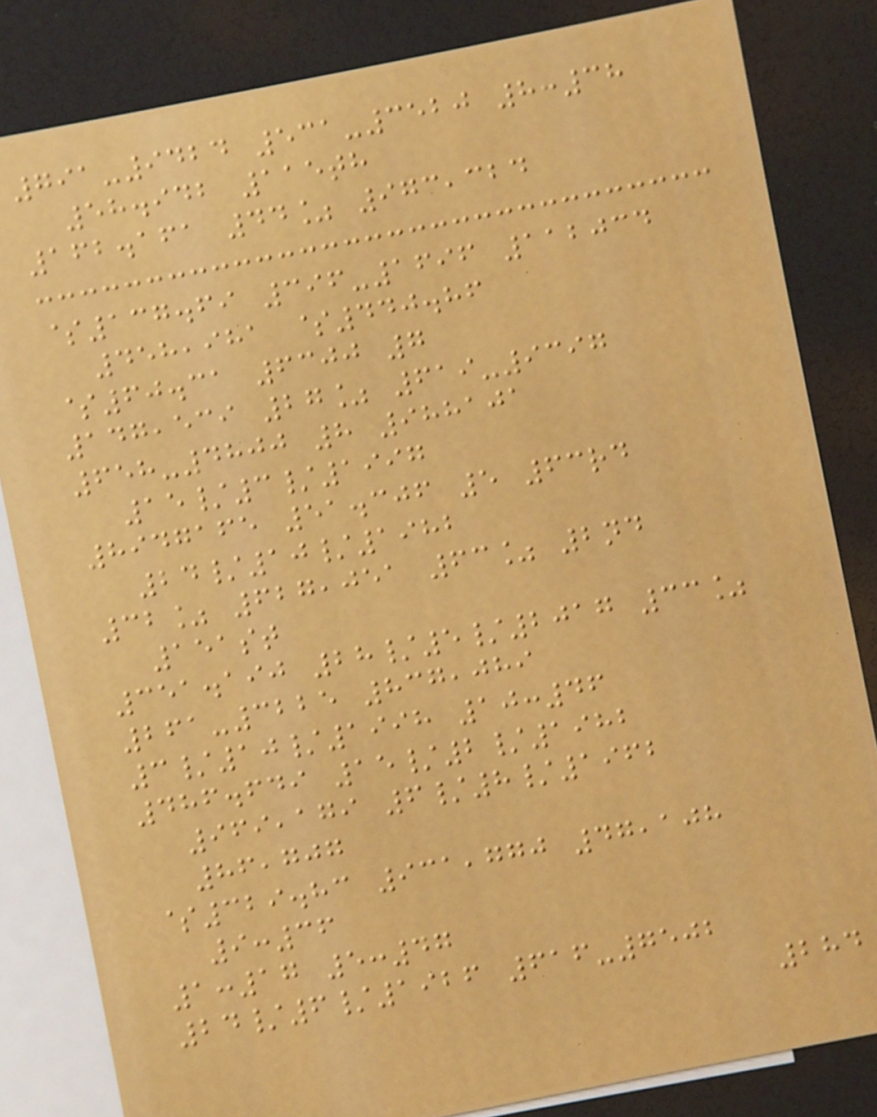791-9424 531-3520 8:38
58.942 115th
162.161 44% 973,324
$137.69 396-1696 112034
458,981 $440.86
$60.31 6300 7
147,539 27% 619-9397
658-4800 8 988101
15/3/1997
8947165 51.306 5 63rd
24/10/1982
32% 627,051 63% 2nd
151st
351.190 28/5/2017 33%
261-3225 837,089
3/10/1998 10:46
486.649 15/2/1982
969,179 6/8/1962
86,707
$329.83 931,770 47,108
9:36
1:17 5:47
24/6/1926 616-7502
284
